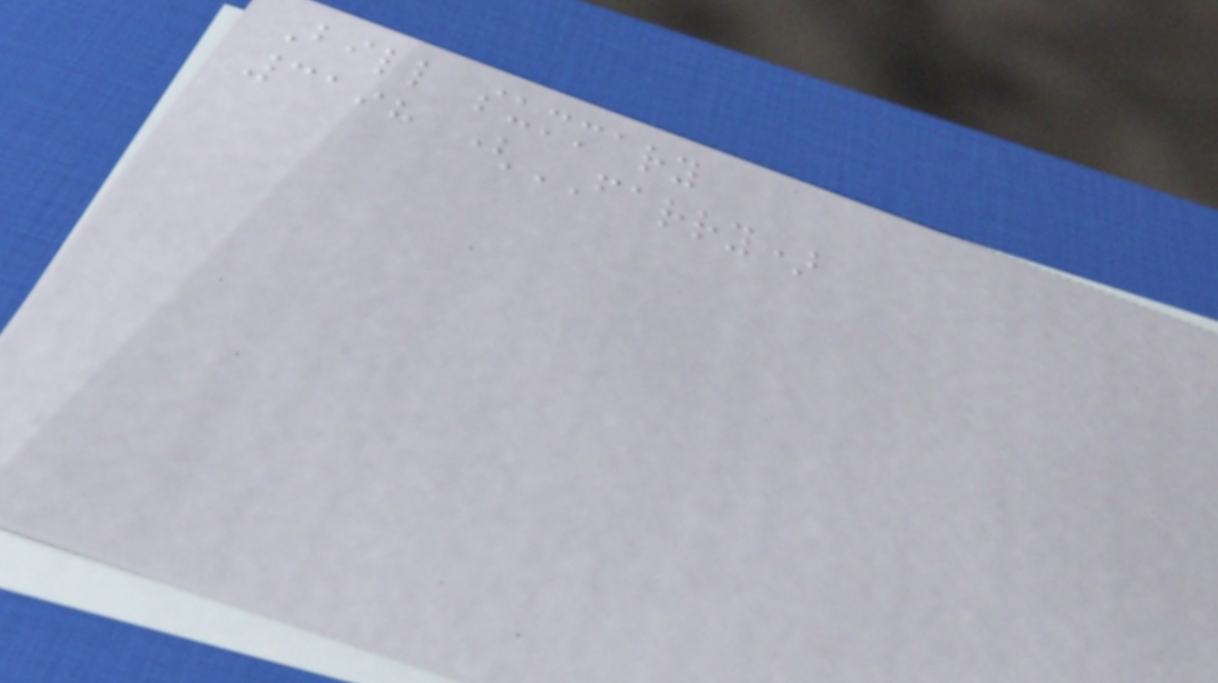Bill summary
3198 (FARRY)
